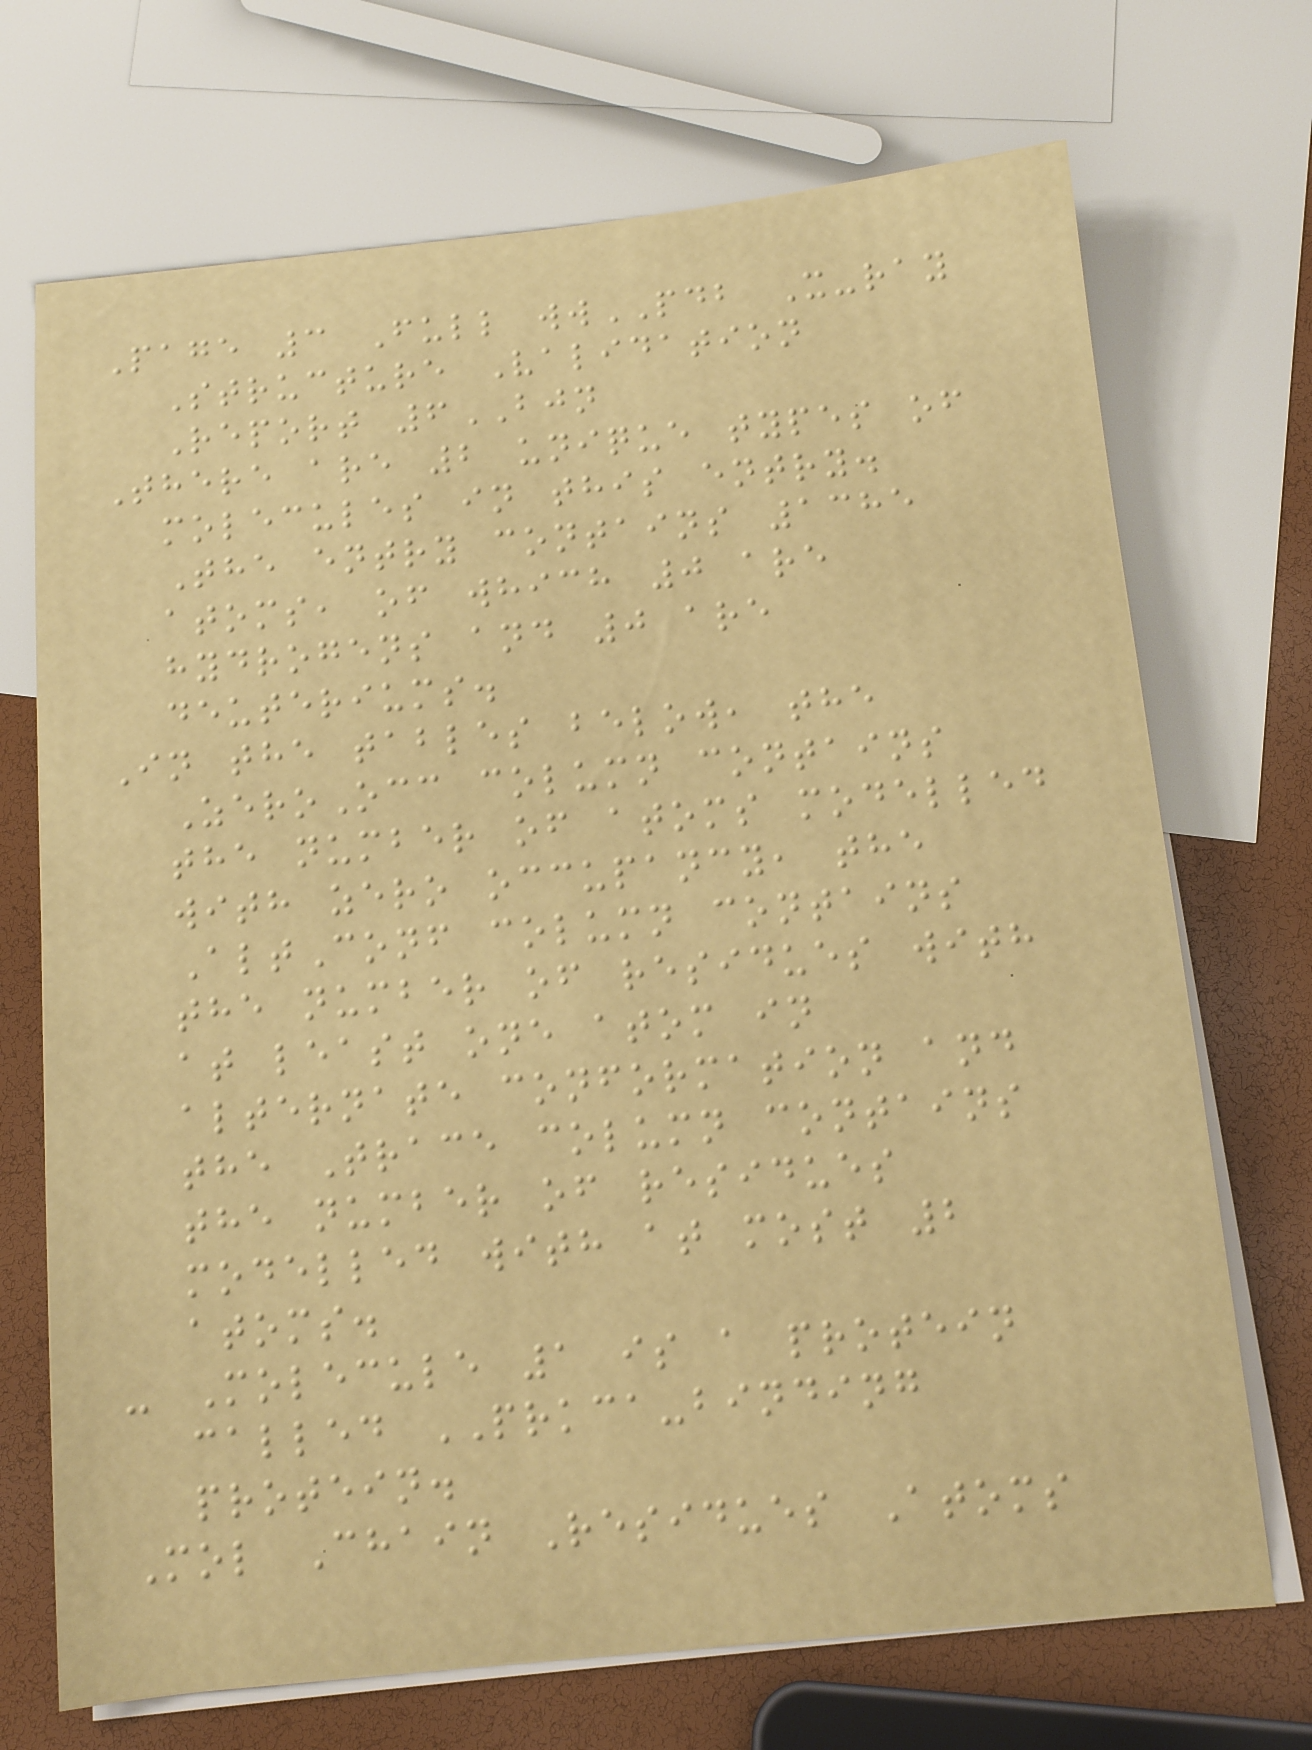Page 3 Full wwPDB X-ray
Structure Validation
Report 6BJN
There are 2 unique types of
molecules in this entry.
The entry contains 1385
atoms, of which 0 are
hydrogens and 0 are
deuteriums.
In the tables below, the
ZeroOcc column contains
the number of atoms modelled
with zero occupancy, the
AltConf column contains
the number of residues with
at least one atom in
alternate conformation and
the Trace column contains
the number of residues
modelled with at most 2
atoms.
- Molecule 1 is a protein
called PRKCA-binding
protein.
Mol Chain Residues Atoms
